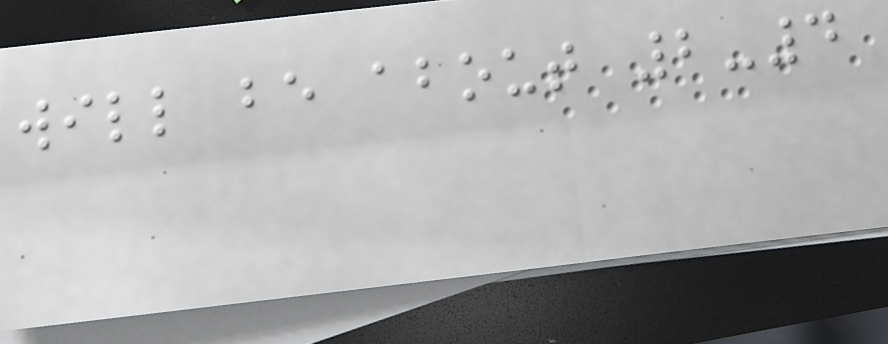will be about 2-4
